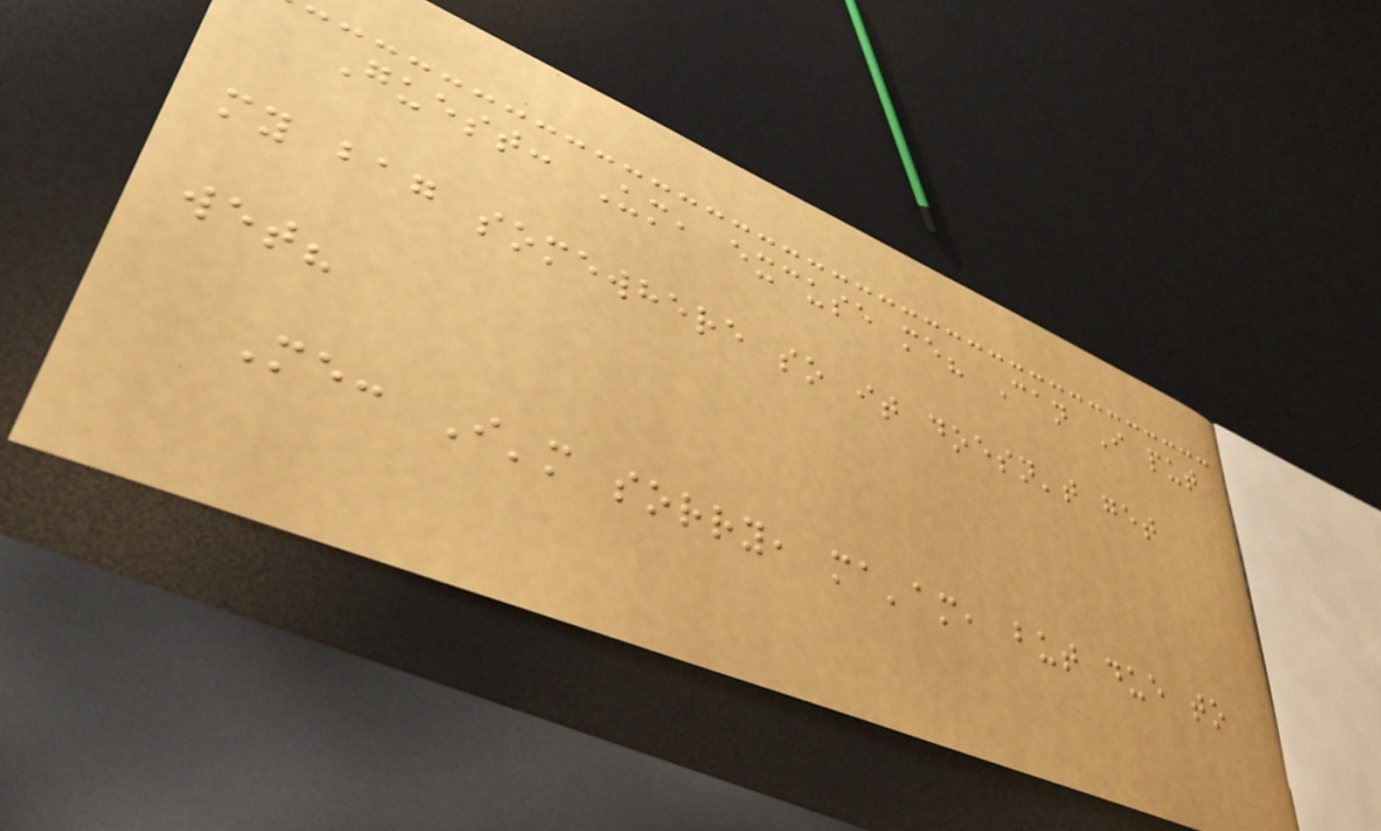Guest: Um, excuse me? Can I put
my bag somewhere so it doesn't get
wet?
Me: I'm sorry, ma'am, but due to
